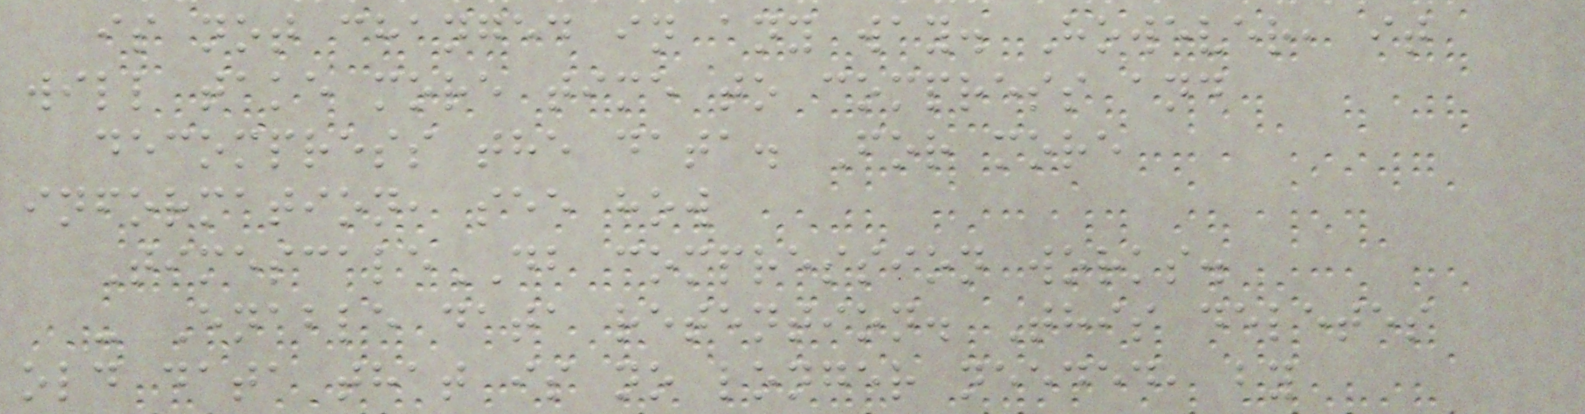is not changed in any way. However, it
will take more time to compress and
decompress the data. For more
information, see how
TimescaleDB compression works.
- Enable data retention. This deletes
old data that is no longer needed, by
